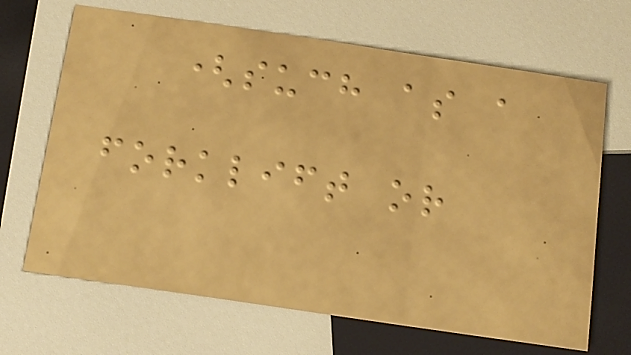(such as a
forklift or
